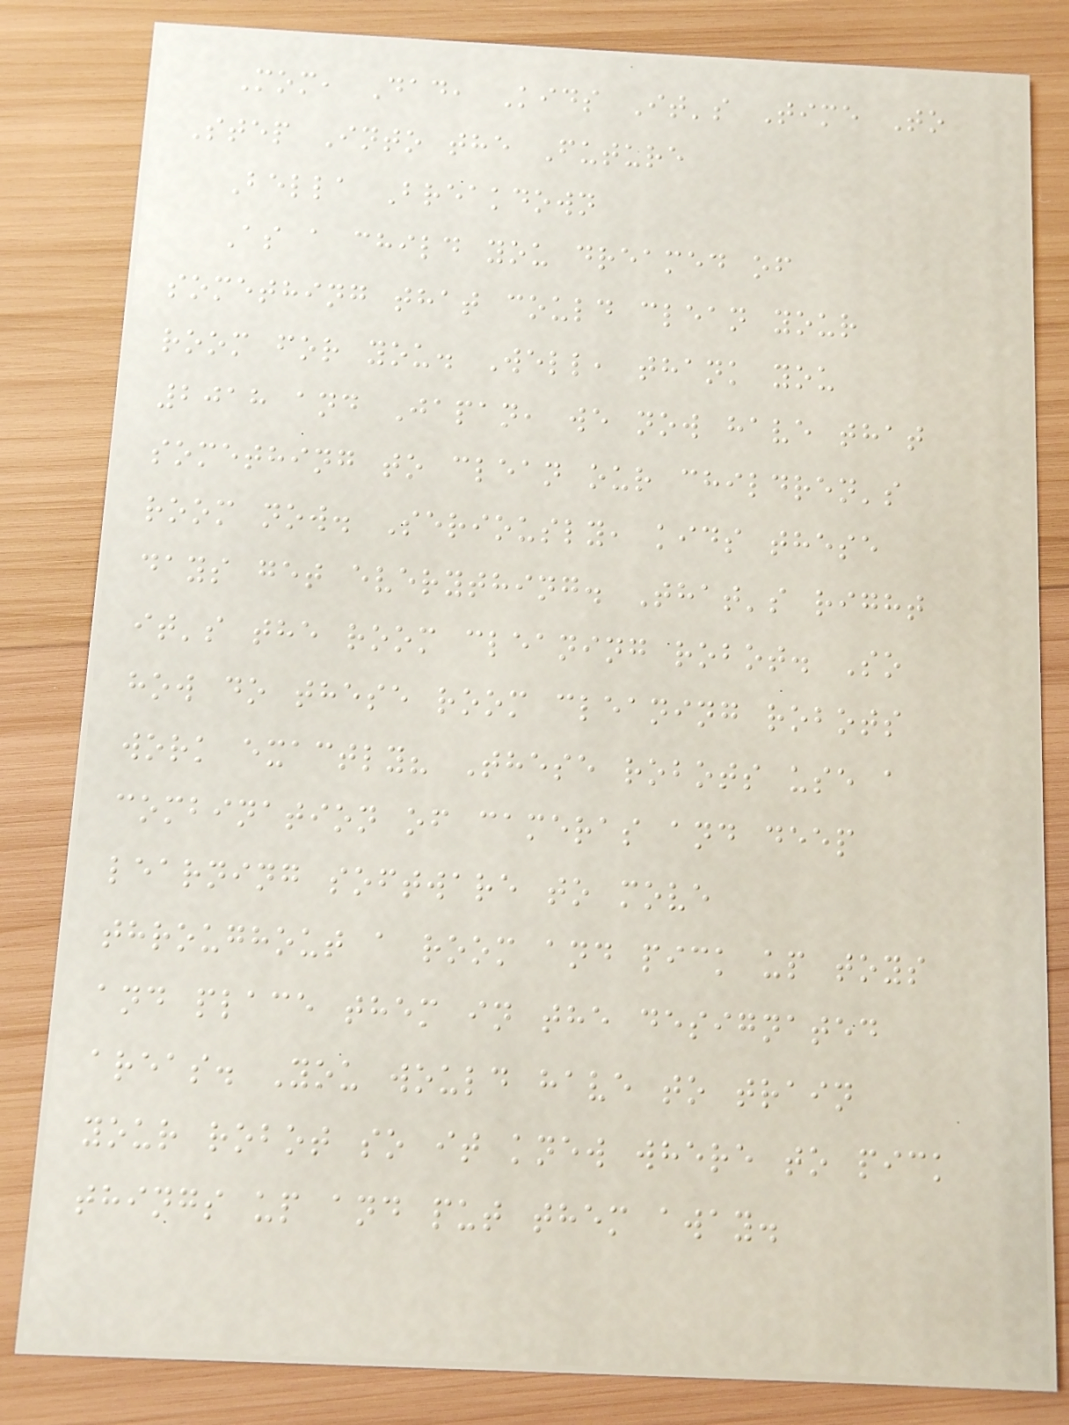Mom, Dad, Kids It's Time To
Step Into the Future
Bella Breakdown
As a child you dreamed of
something that could clean your
room for you. Well, thank you
2018 and Japan, we now have that
something to clean our children's
room now. Seriously, kids these
days get everything. That's right
it's the room cleaning robot. So
how do these room cleaning robots
work exactly? These robots use a
combination of cameras and deep
learning software to move
throughout a room and pick up toys
and place them in the designated
areas. You would have to train
your robot so it knew where to pick
things up and put them away.
